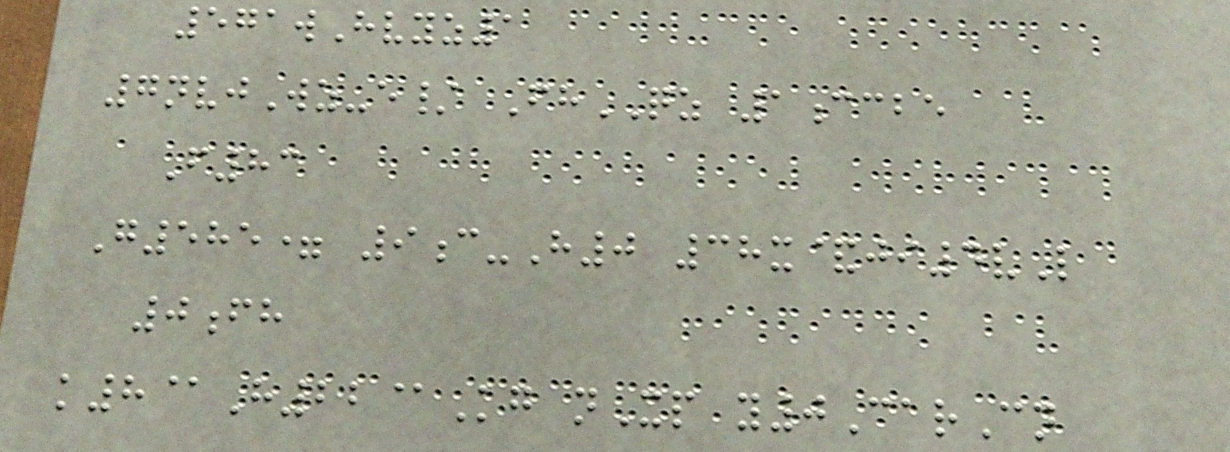571wHvyz1
7nvjWz-e/ FhQZ 1ccbe
F83
G585= 9c-H0 38x&ji4vL
0fh
k8@H22@Kg nXp y0CarCn
